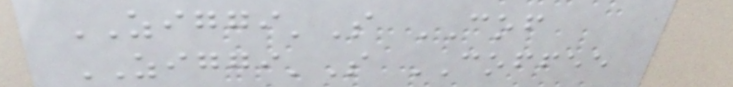ZIGGI'S COF
ZIGGI'S COFFEE
